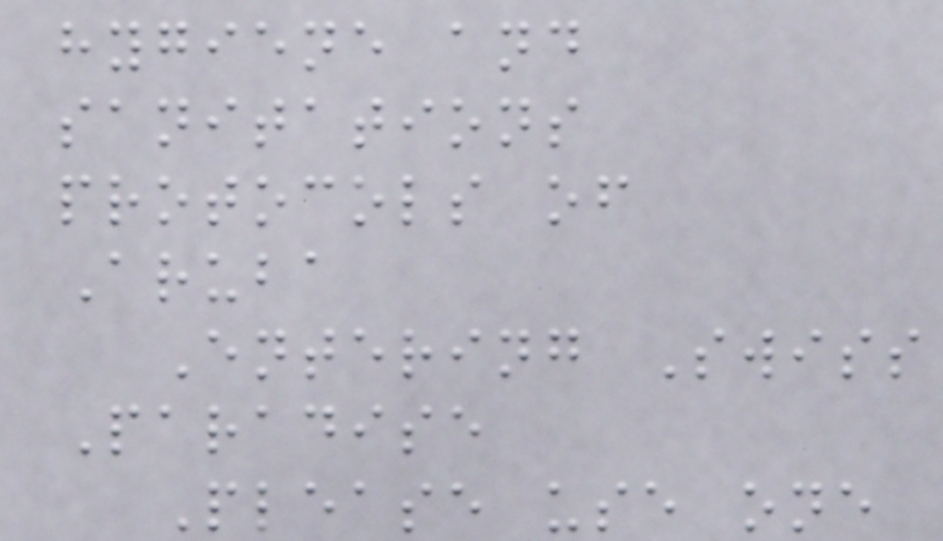hygiene and
sanitations
protocols of
Aruba
Entering Swiss
Paradise
Please use one
